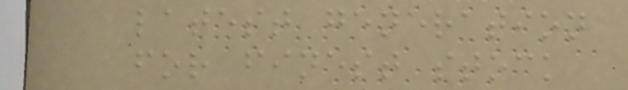latest generation
for finest stock
